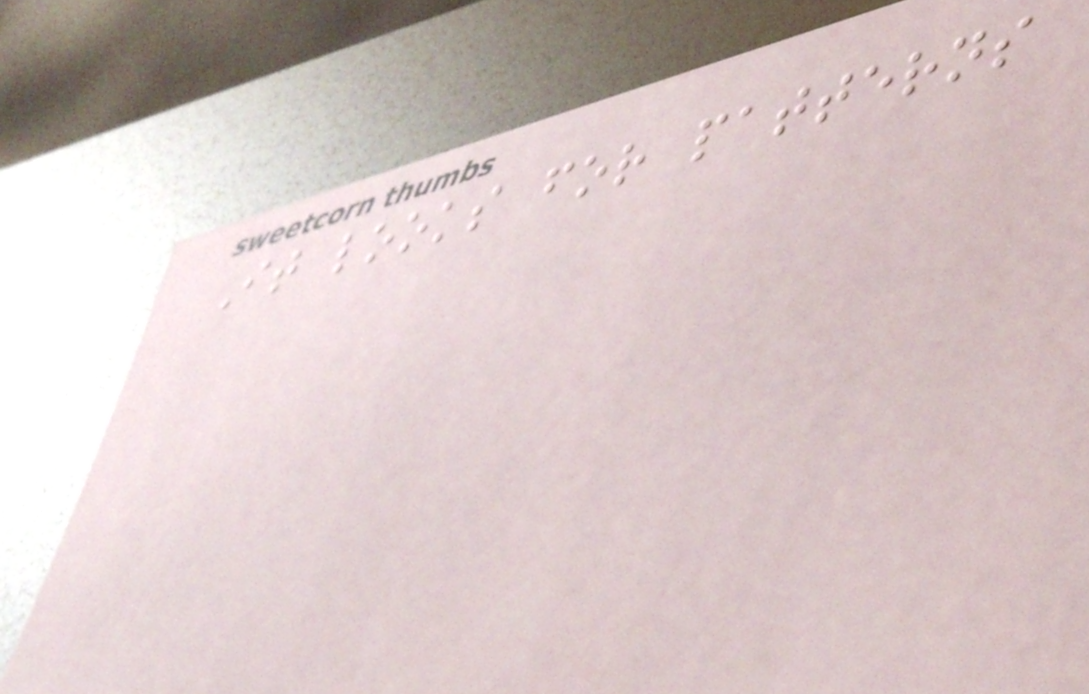It looks for patterns
